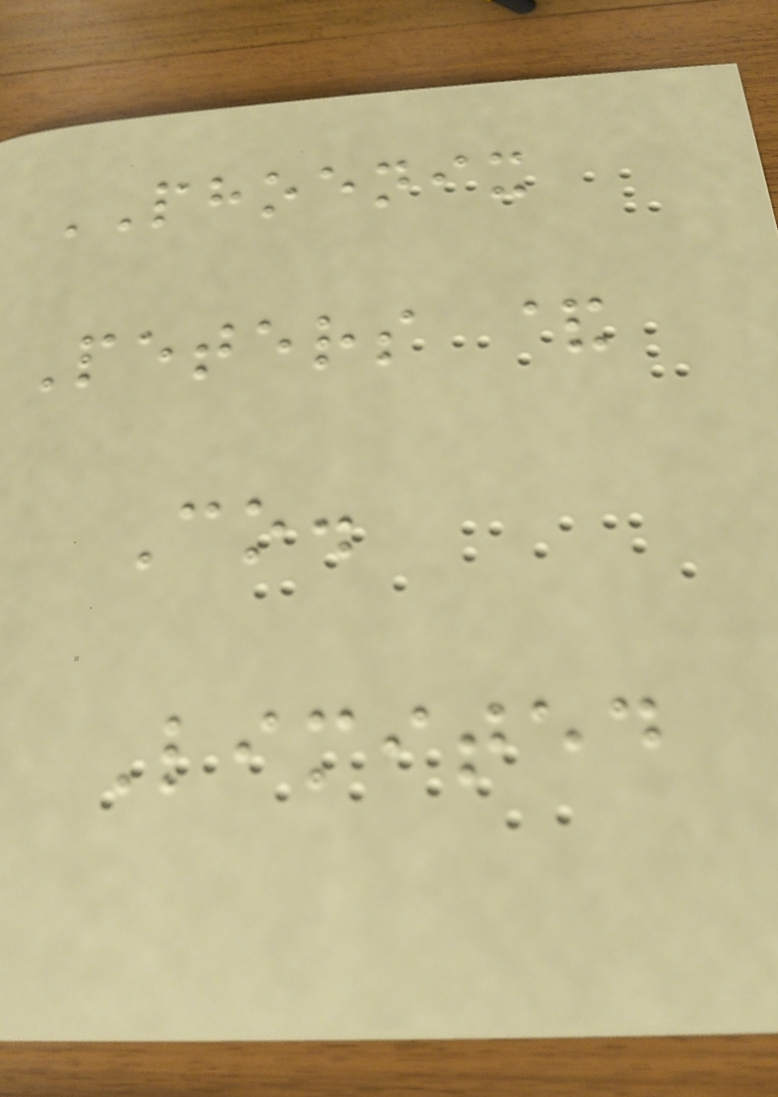PHOENIX
Peters &
Co.
Limited
